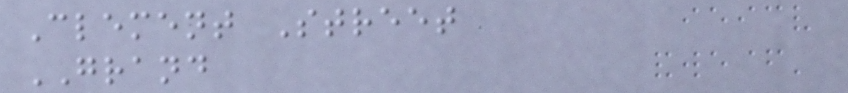Clement Street
GRAND
